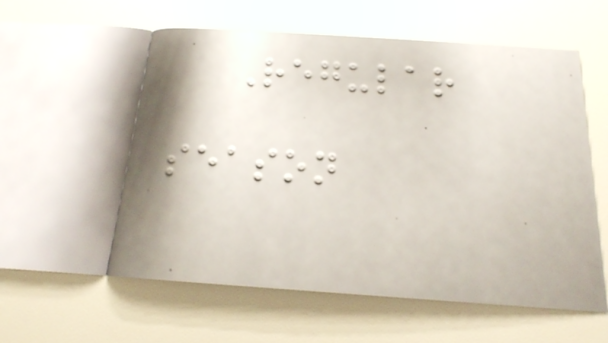Regular
season
